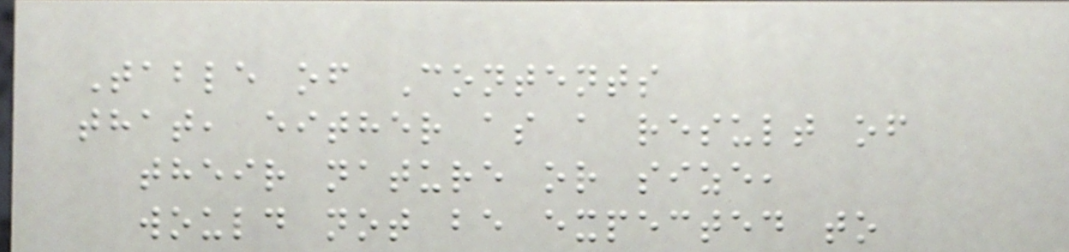Table of Contents
that, either as a result of
their nature or size,
would not be expected to
